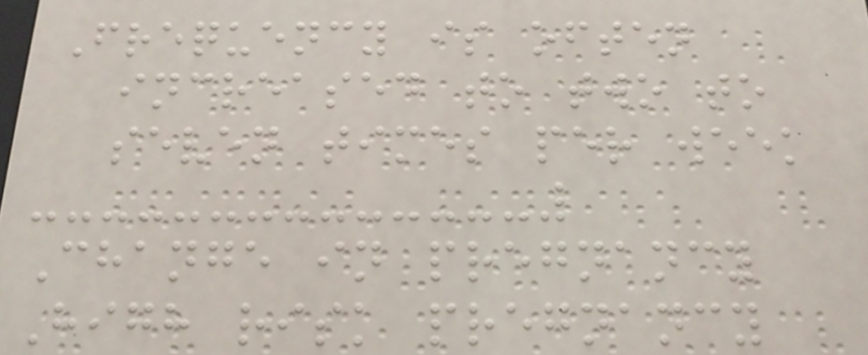Frequency is often
increased to two to
seven times per week
Change in pregnancy
High risk pregnancy
